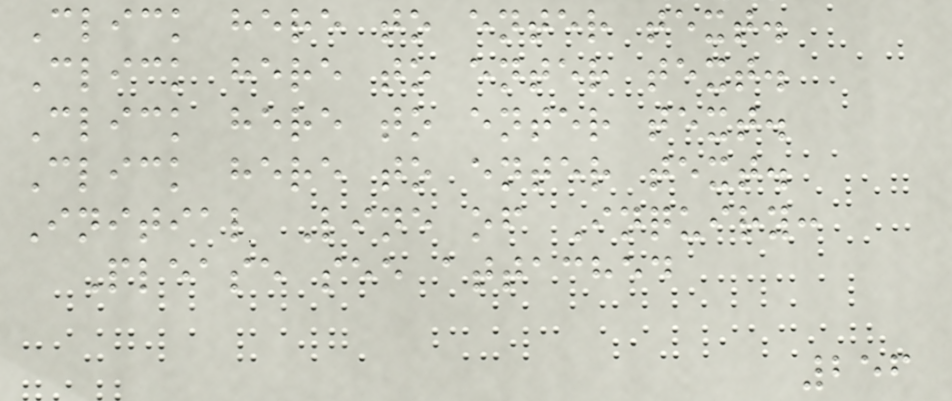Click here to enter text.
Click here to enter text.
Click here to enter text.
Click here to enter text.
Initial Line of Inquiry:
Please see attached
256
